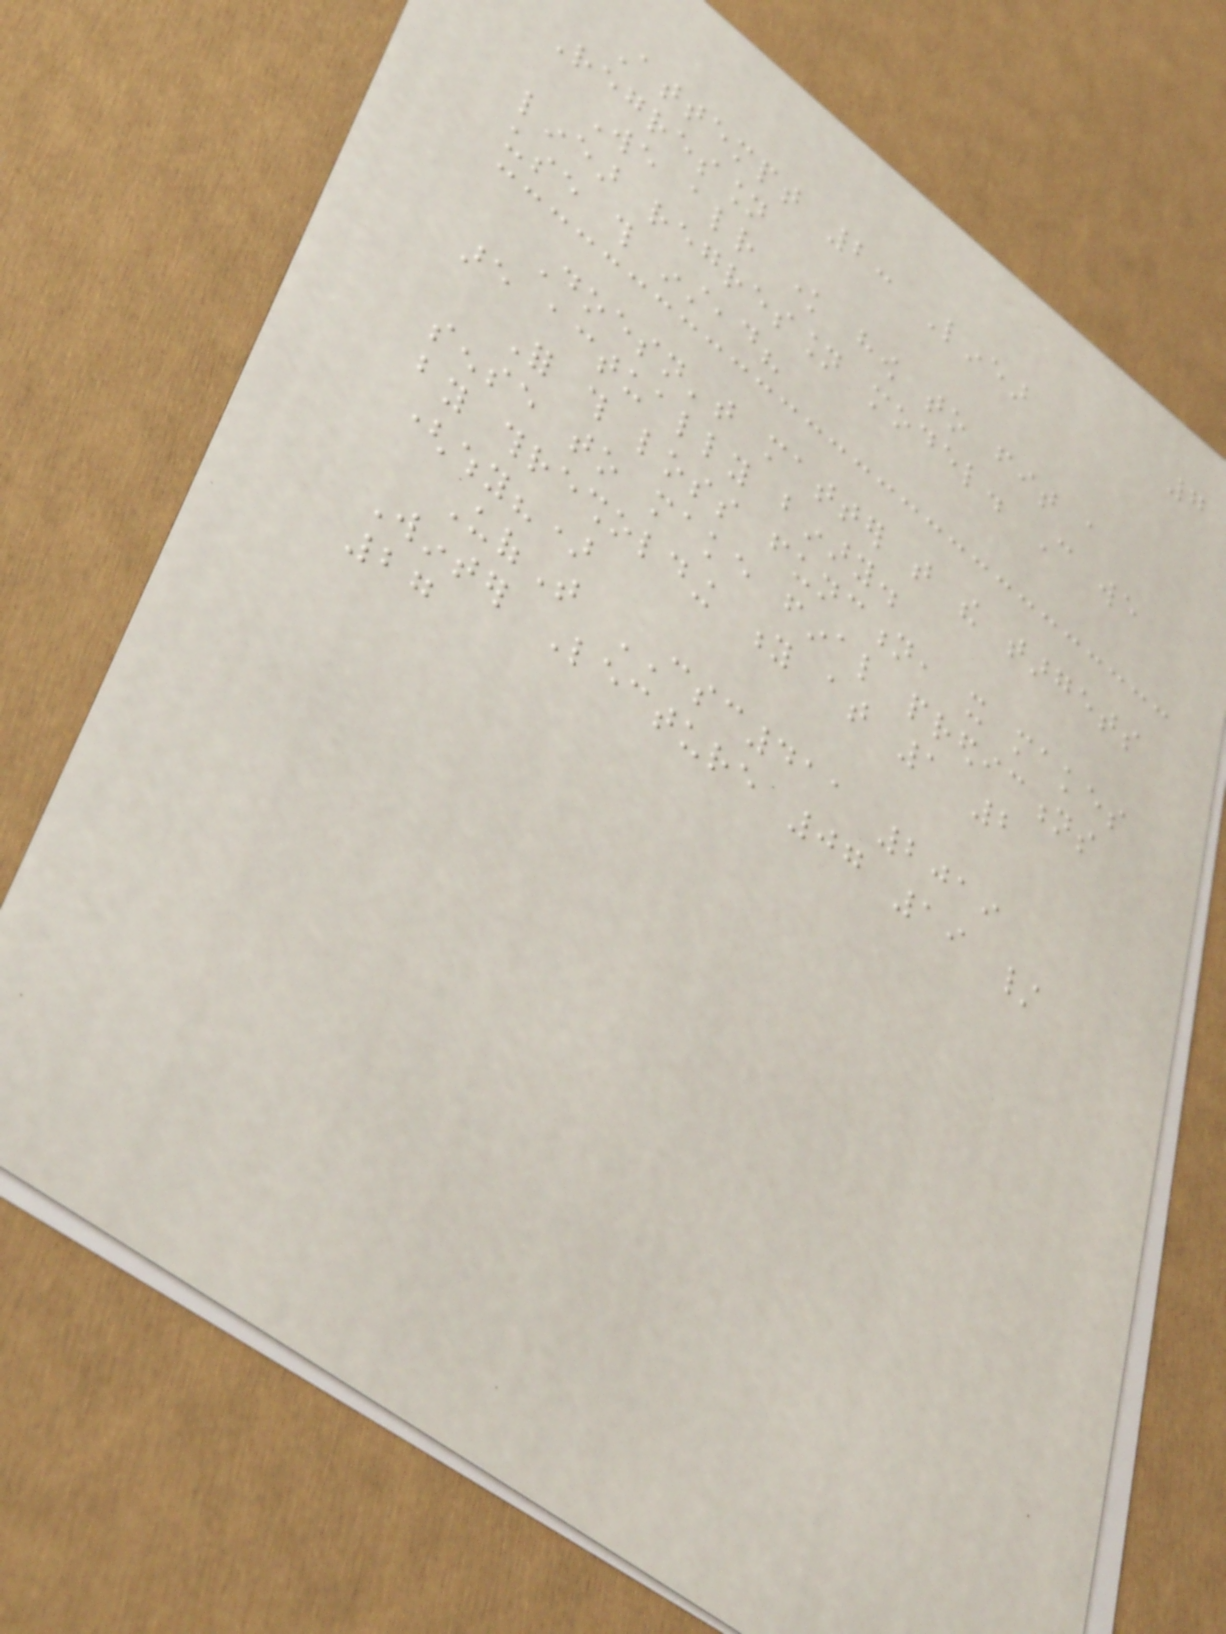7
Attempt 2: Linear
Regression
We already know how to fit a
linear regression model. Can we
use this instead?
Doesn't matter that the targets
are actually binary.
For this loss function, it makes
sense to make final predictions
by thresholding y at 1 2
(why?)
UofT CSC411 2019
Winter Lecture 07 19 /
27
